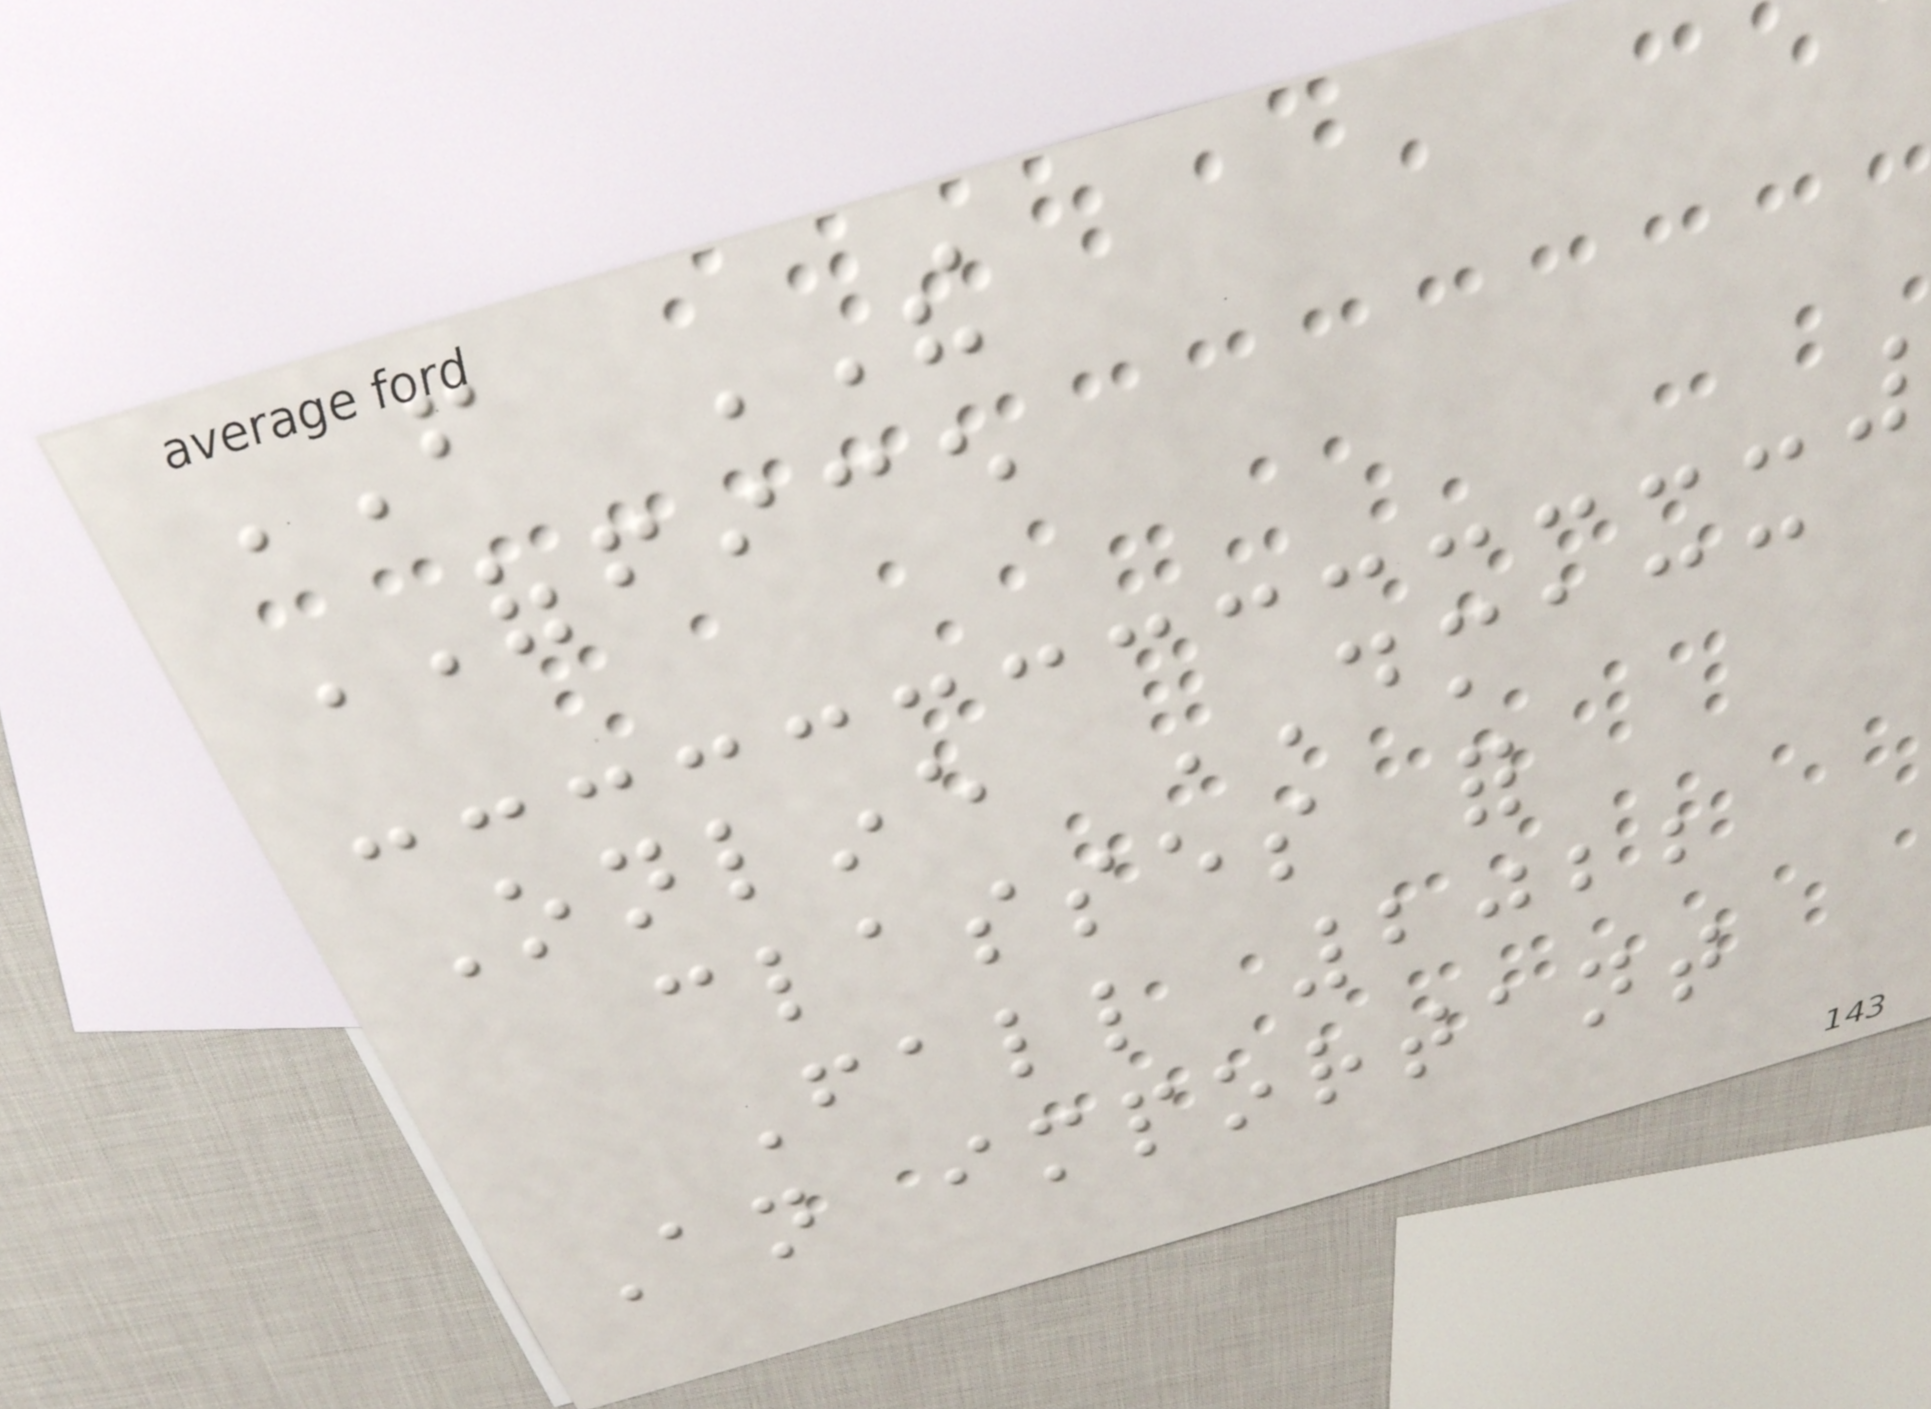FROM THE
OFFICE
Online DMACC
classes for
Fall 2022
An important
